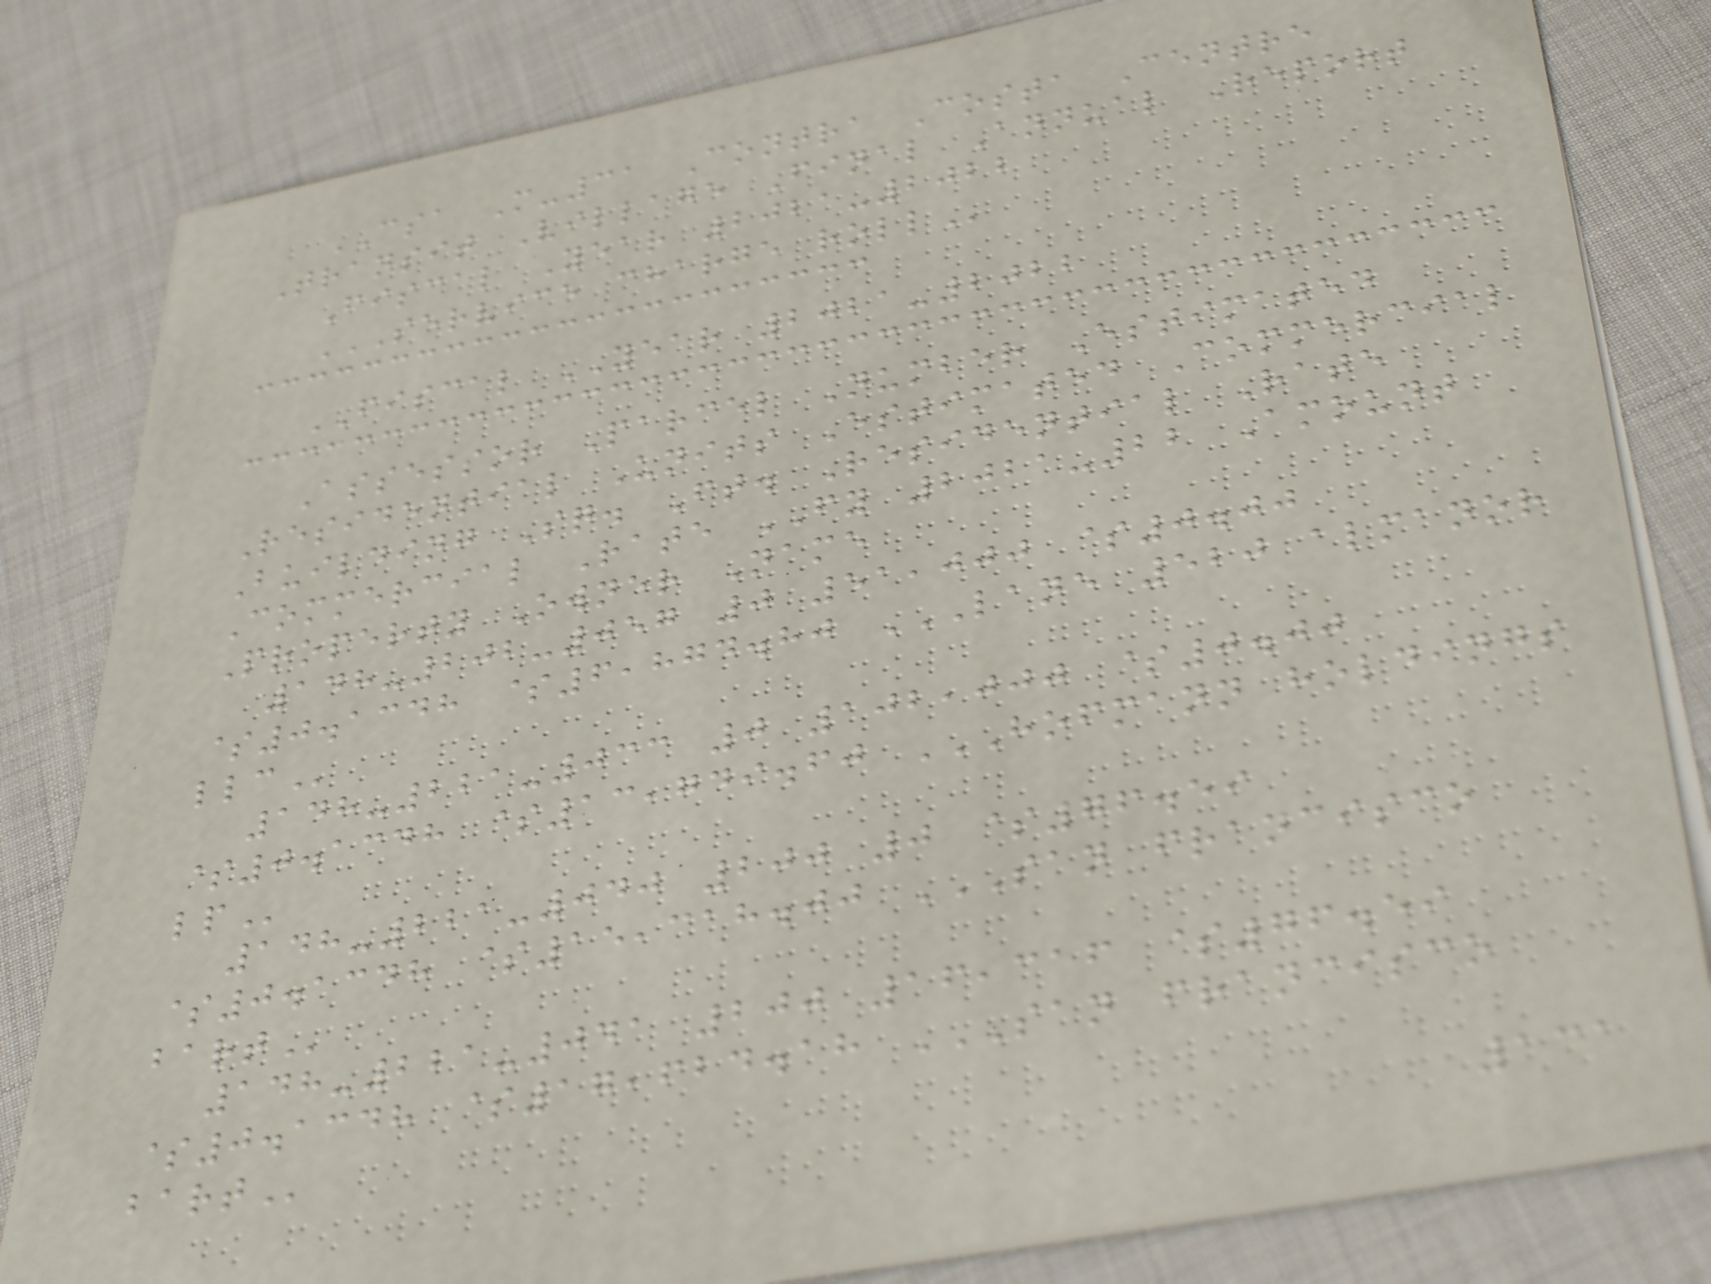CSA M-31 Contra Costa Centre
Transit Village Final Annual Report
Fiscal Year 2021-2022
SERVICE CHARGE ROLL
FISCAL YEAR 2021-2022
Assessor Parcel Number Estimated
Residential Units Estimated Commercial
Building Sq. Ft. Residential Rate
Commercial Rate FY 2021-22 Amount
Property Owner Name
148-202-057 0 51,000 $0.00
$0.1348 $6,874.80 LANE 520 ALMANOR
LLC
148-221-033 0 102,000 $0.00
$0.1348 $13,749.60 HOFMANN HOLDINGS
LP
148-221-040 200 0 $76.59
$0.1348 $15,318.00 SAN FRANCISCO
BART
148-221-041 200 16,316 $76.59
$0.1348 $17,624.18 SAN FRANCISCO
BART
131
